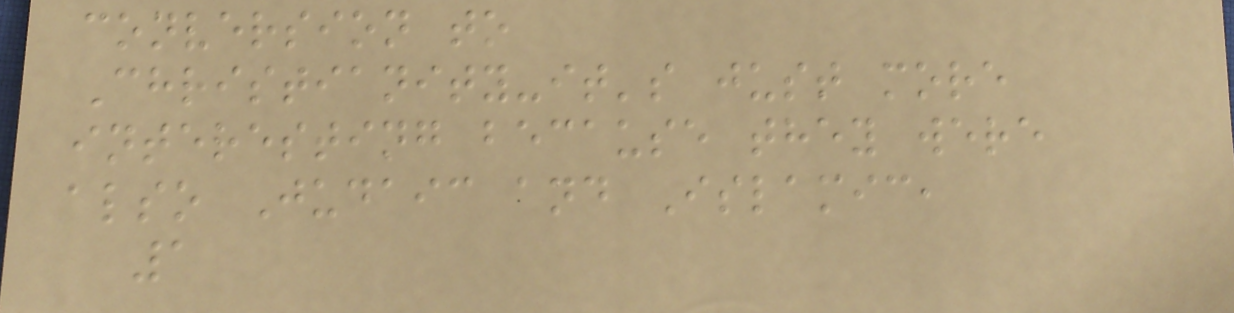conversion to
Christianity-it's just more
interesting because they were
also Judaic and Islamic,
1
